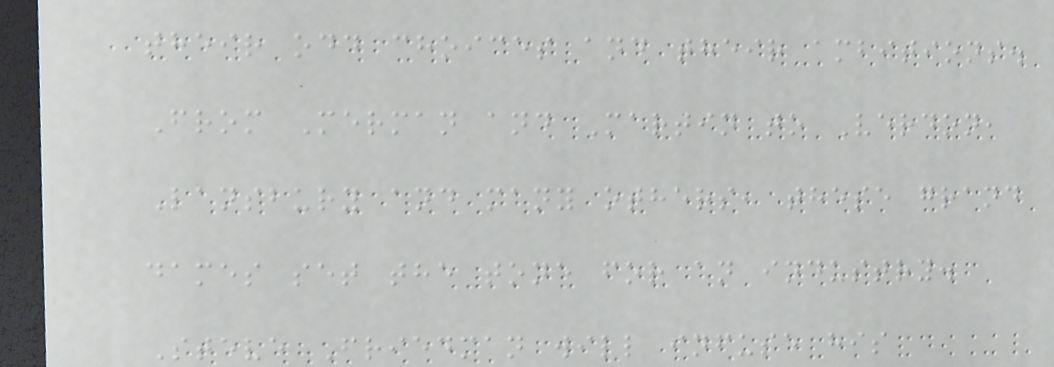their odd choices and their ambitions.
From Merman and Martin to Verdon,
Lansbury and many others, these grand
dames set the tone for an industry.
Steve Friedman will infuse his
